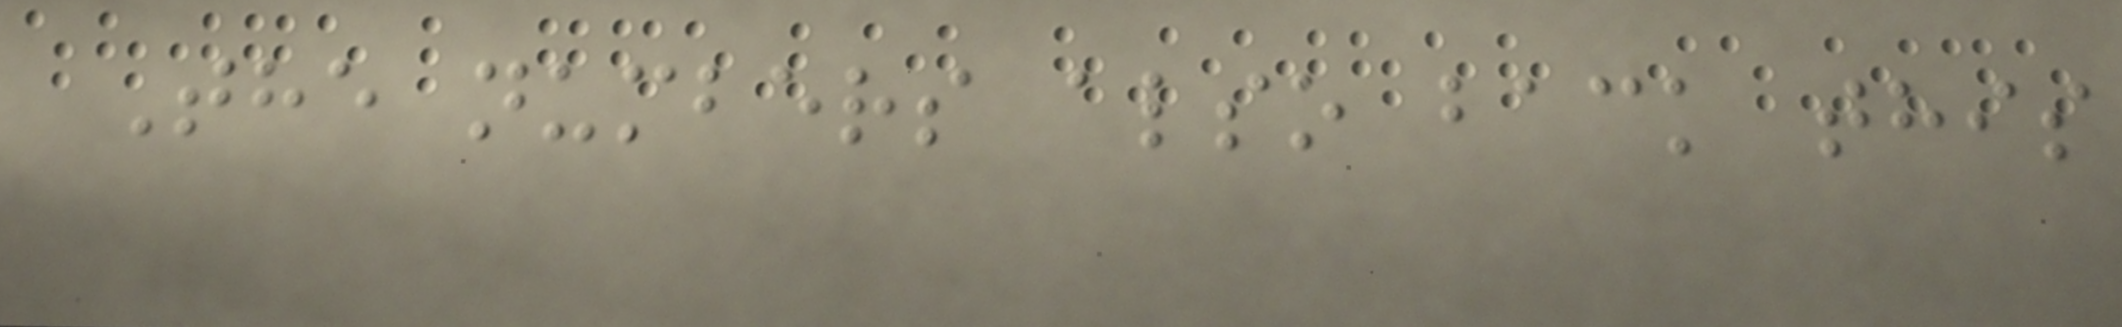The numbers also back this
